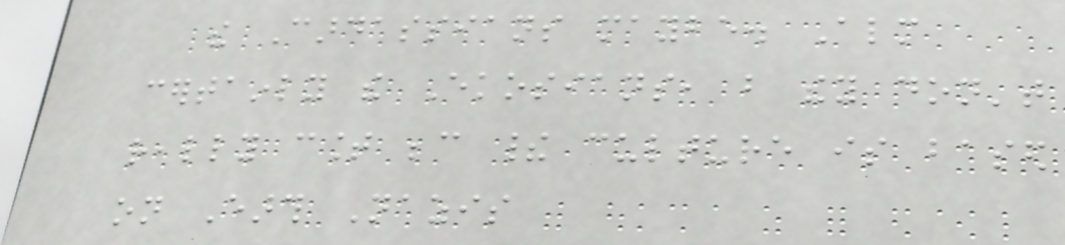the Cardassians maybe. Almost
certainly the Ekosians, but they don't
really count because their culture is based
on Earth Nazis
